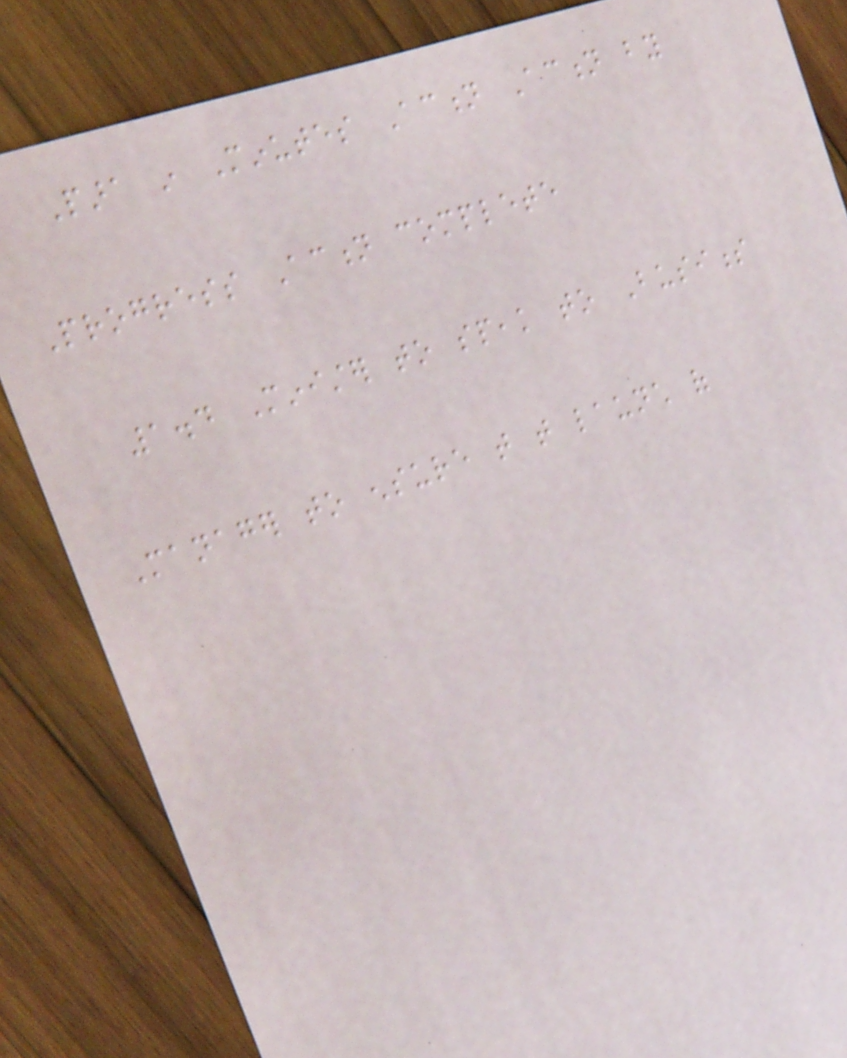Para in Minutes Action Action by
Progress Action complete
1.4 Minister to speak to Business
Manager to ensure that that launch of
